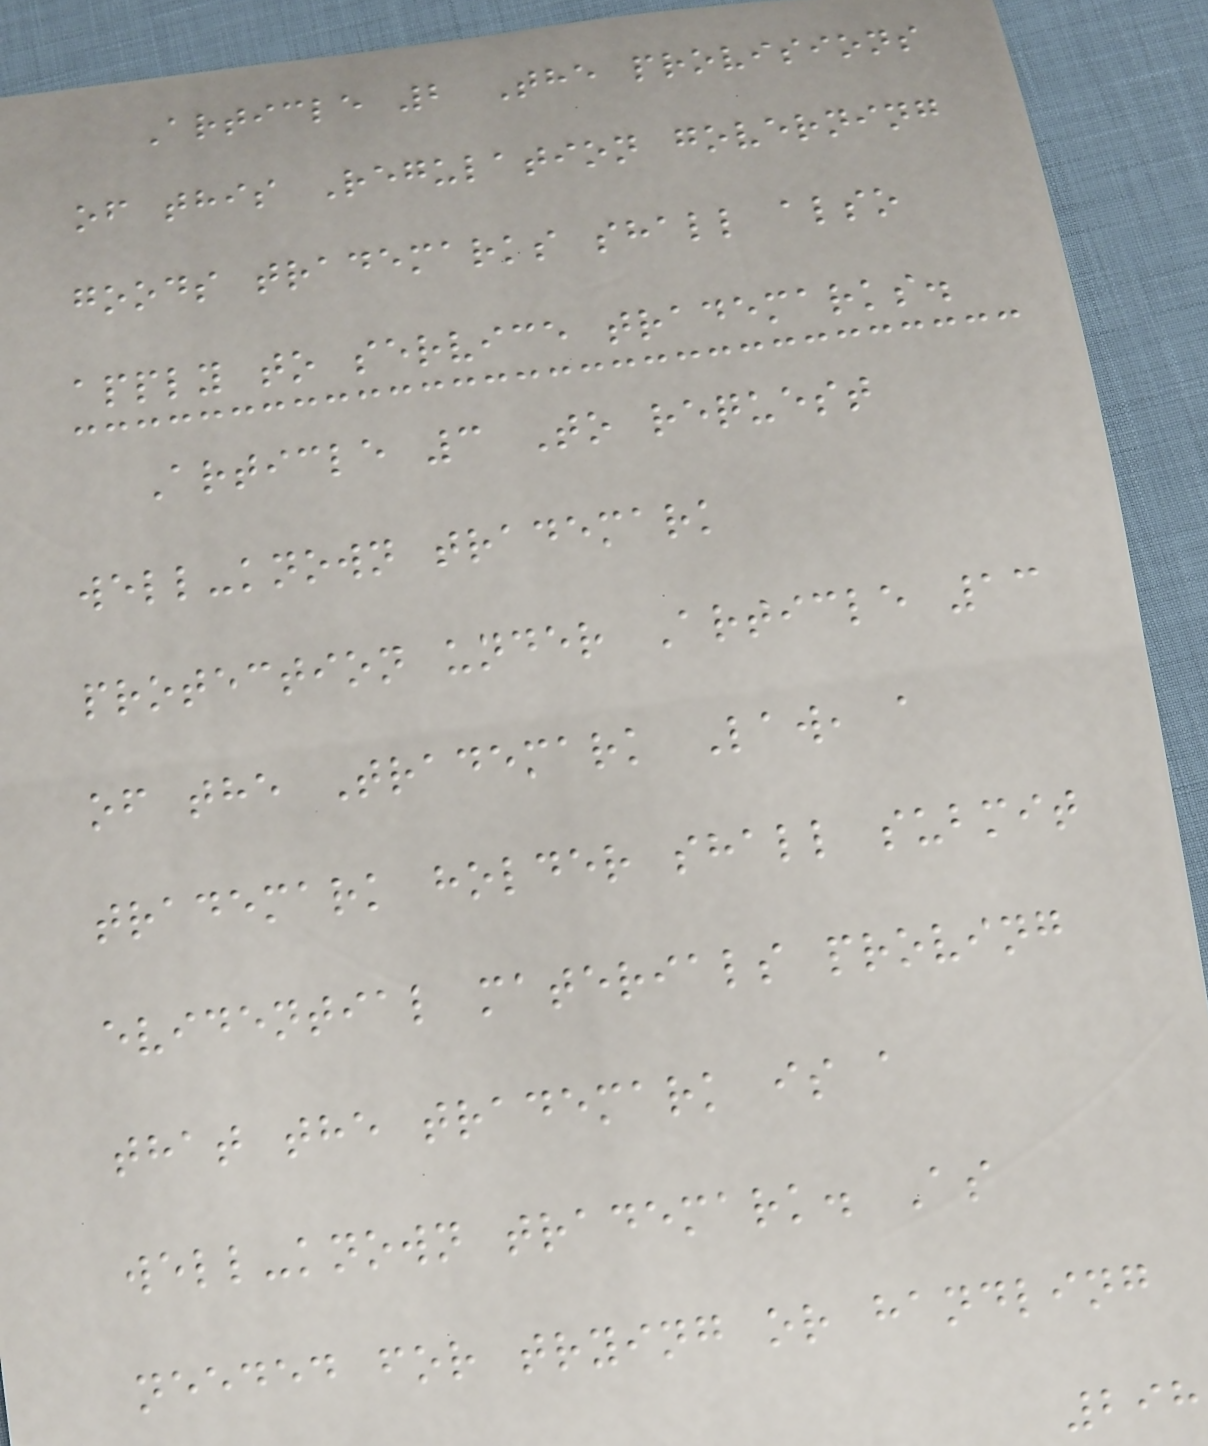Article 2 The provisions
of this Regulation governing
goods trademarks shall also
apply to service trademarks.
Article 3 To request
well-known trademark
protection under Article 13
of the Trademark Law, a
trademark holder shall submit
evidential materials proving
that the trademark is a
well-known trademark. As
needed for trying or handling
298
